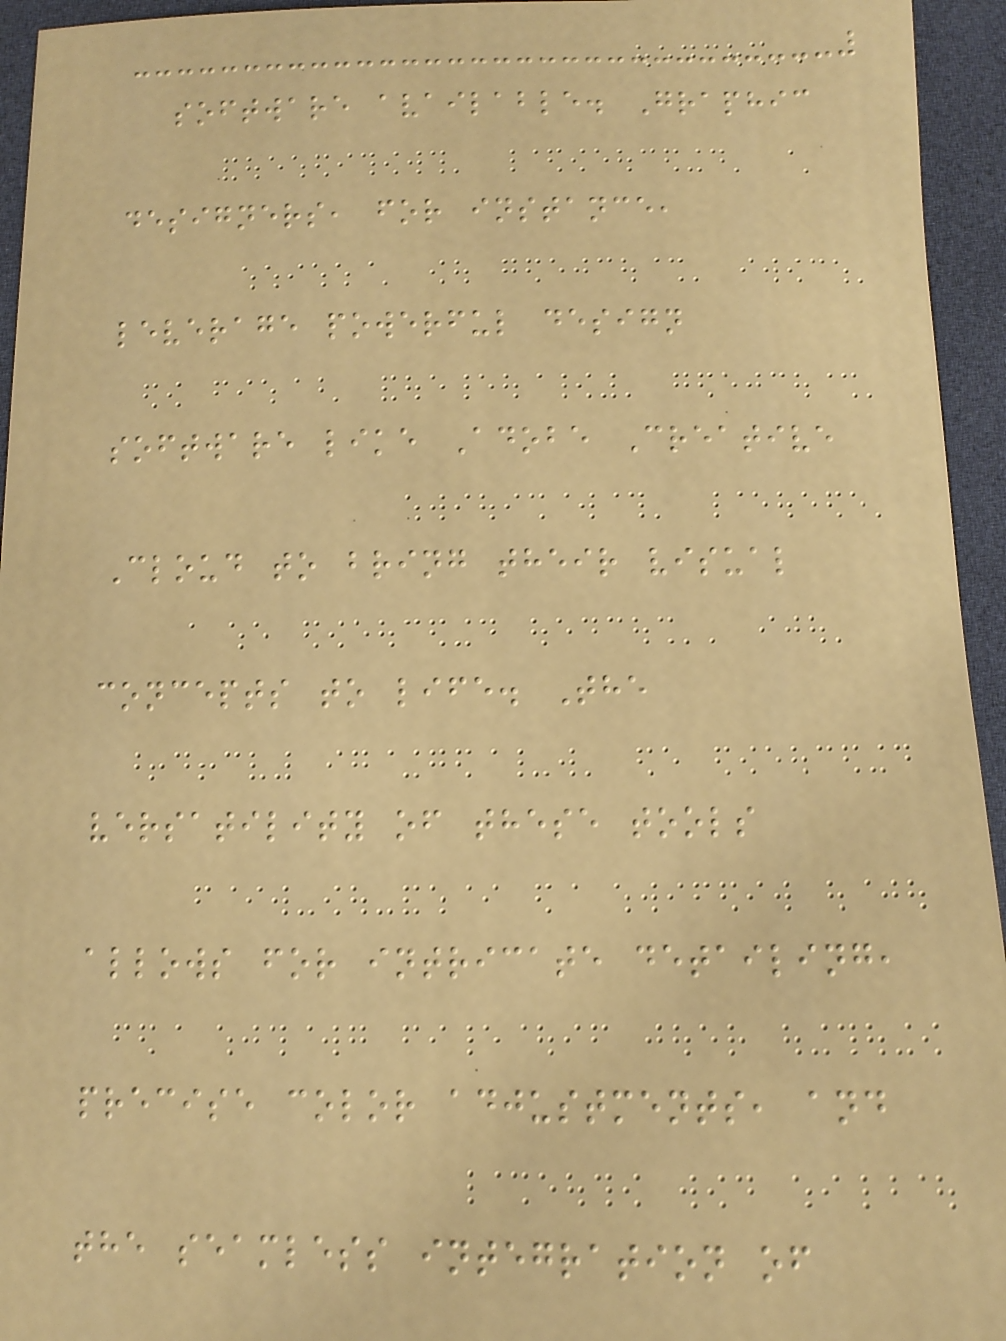software available. Graphic
designers, for instance,
leverage powerful design
software like Adobe Creative
Cloud to bring their visual
concepts to life. The
versatility of these tools
allows for intricate detailing,
precise color adjustments, and
the seamless integration of
